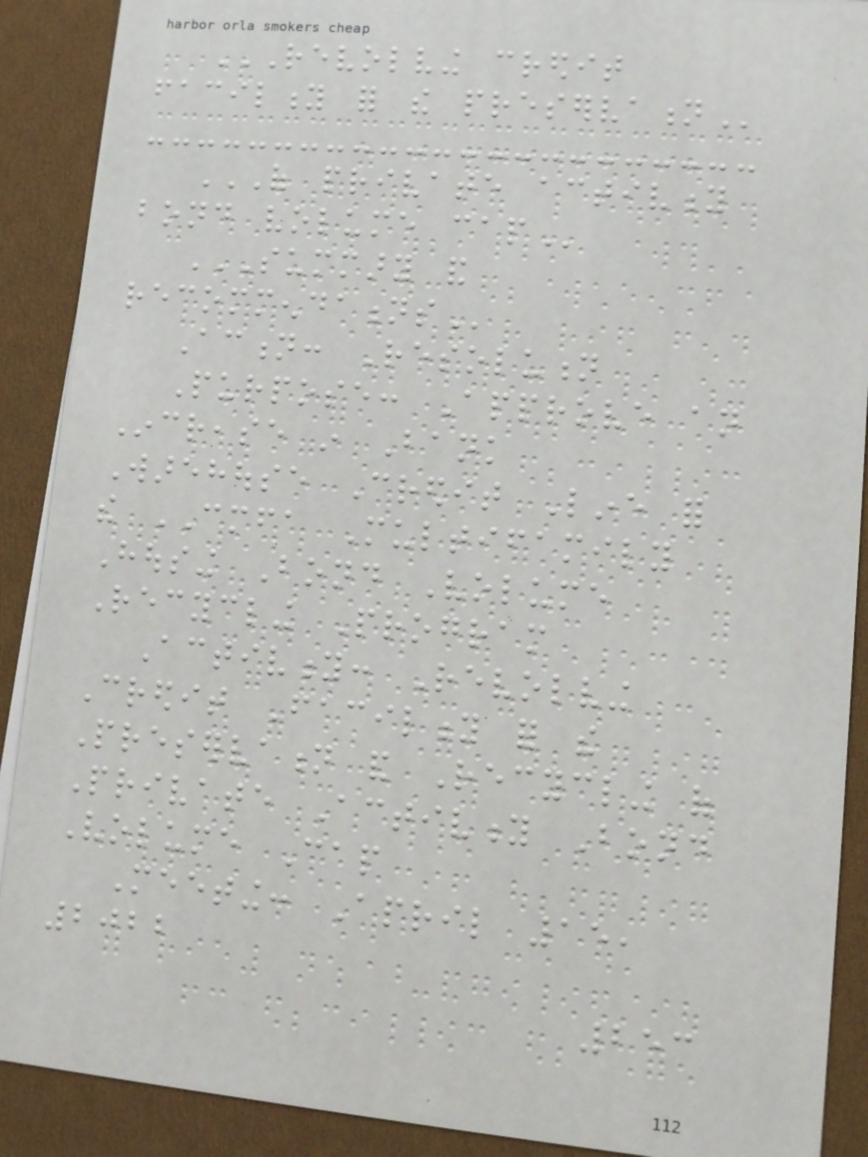REVOLVING CREDIT
FACILITY FOR THE PRESERVATION
OF PRIVATE ACTIVITY
BOND VOLUME CAP
SUMMARY AND
RECOMMENDATIONS
Action: Resolution
Purpose: Approve an
Increase in Bank
Warehouse Credit Line for
the CMFA Multifamily
Housing Bond Volume
Recycling Program
Activity: Revolving
Credit Facility for the
Preservation and Recycling of
Private Activity Bond
Volume Cap
Meeting: April 15,
2022
253
